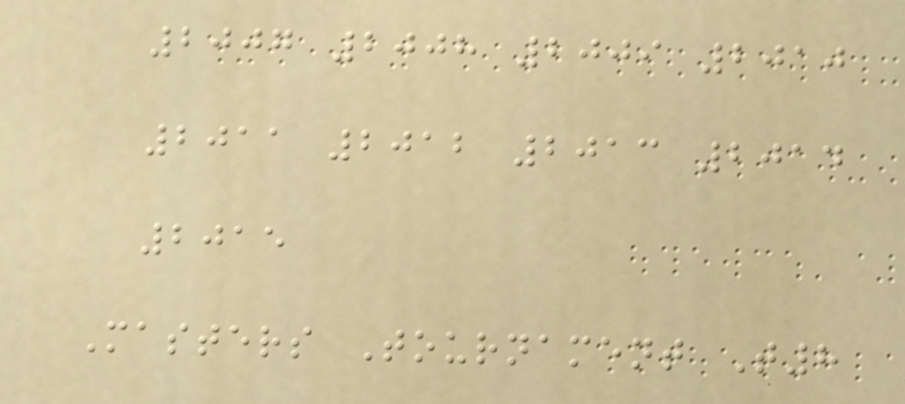2007 2008 2009 2010
2011 2012 2013 2014
2015
Masters Tournament T8
